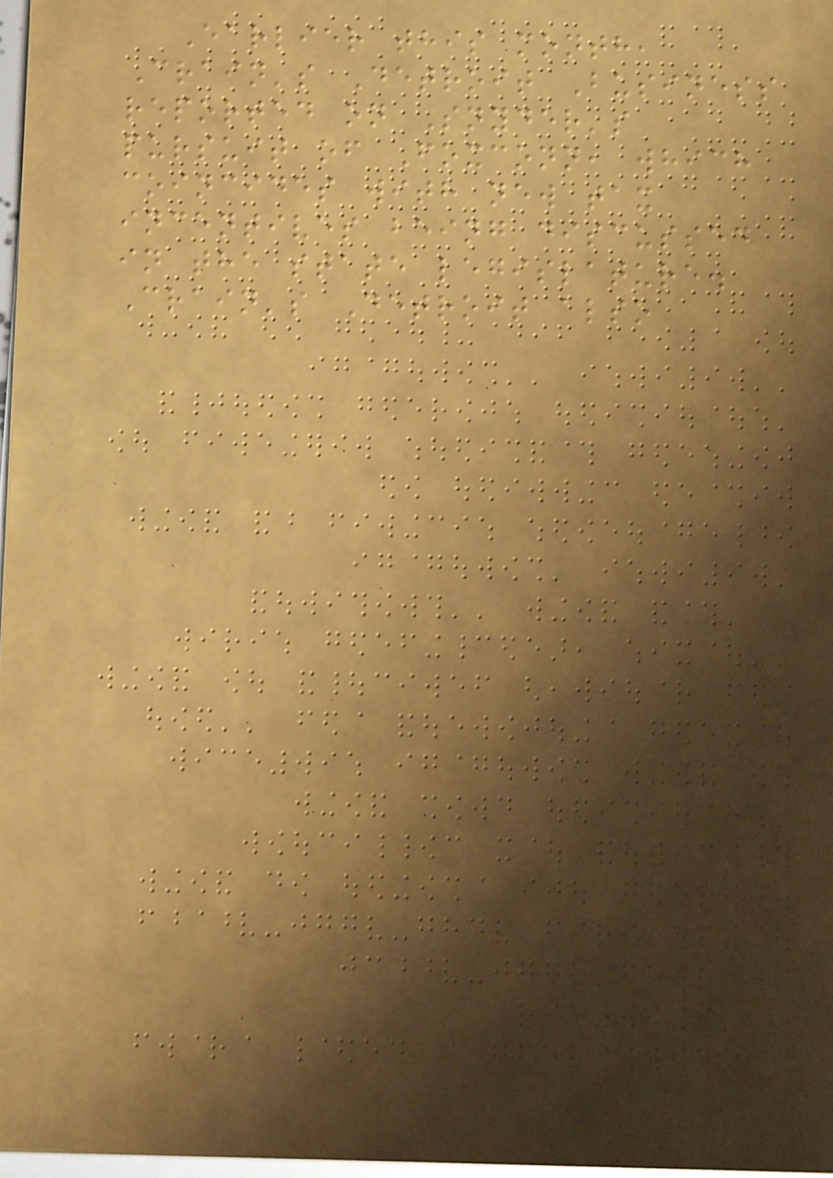Earlier this month,
Crain's Detroit Business
reported on Snyder's
pursuit of Foxconn, which
coincides with new tax
incentives being discussed
in the state legislature.
Crain's Detroit also
